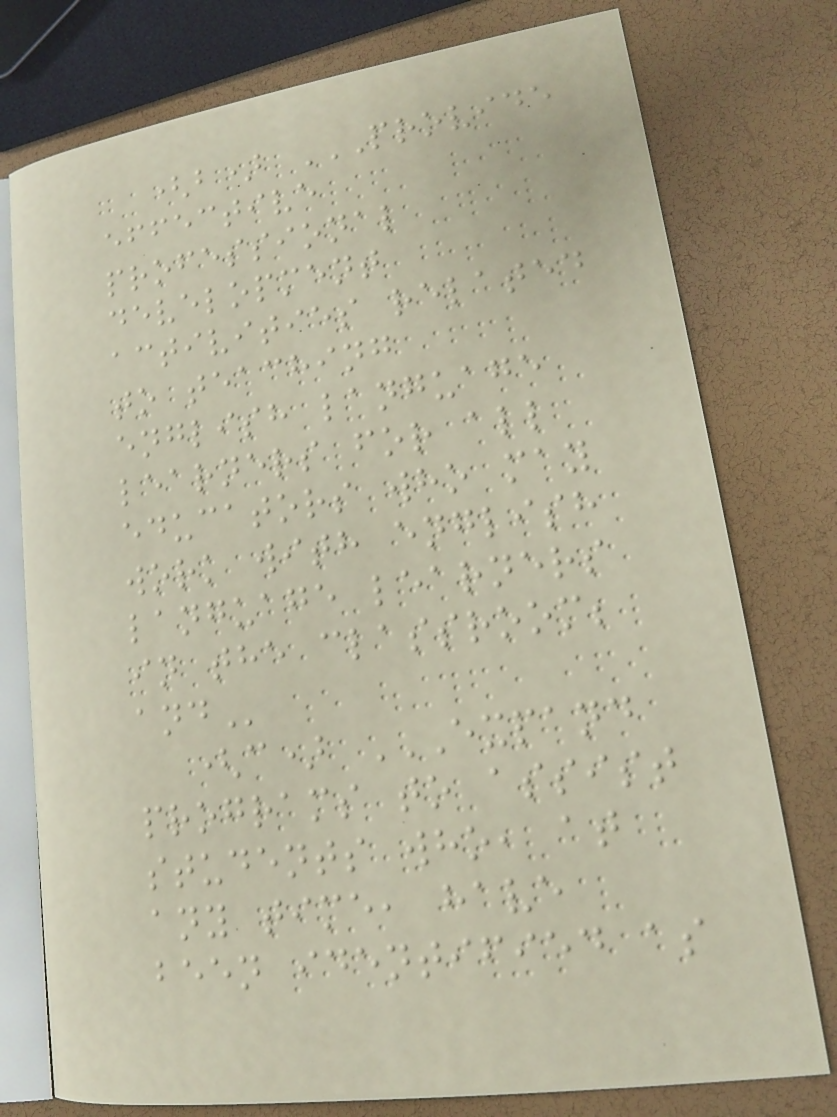(b) PROVIDE
EFFECTIVE
PROFESSIONAL
DEVELOPMENT
ACTIVITIES RELATED
TO TEACHING
ENGLISH LANGUAGE
LEARNERS FOR ALL
EDUCATORS WHO MAY
WORK WITH ENGLISH
LANGUAGE LEARNERS
IN THE CLASSROOM;
AND
(c) EXPAND
PROGRAMS TO ASSIST
STUDENTS WHO, AT
ANY TIME, HAVE
BEEN IDENTIFIED AS
